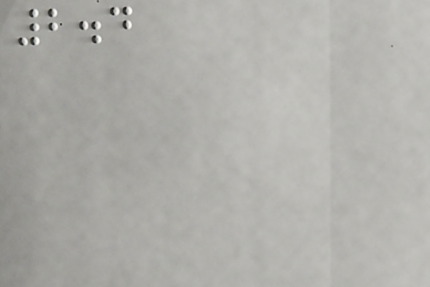2.4
